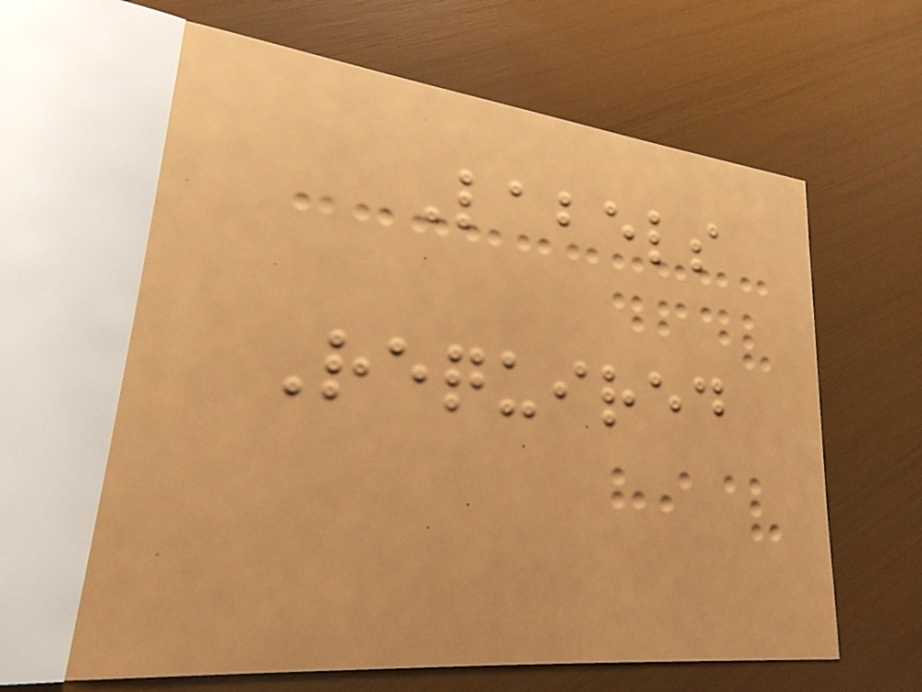Labels
Required
